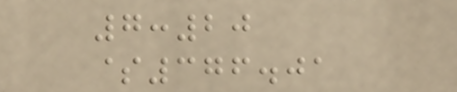7:20
$376.01
